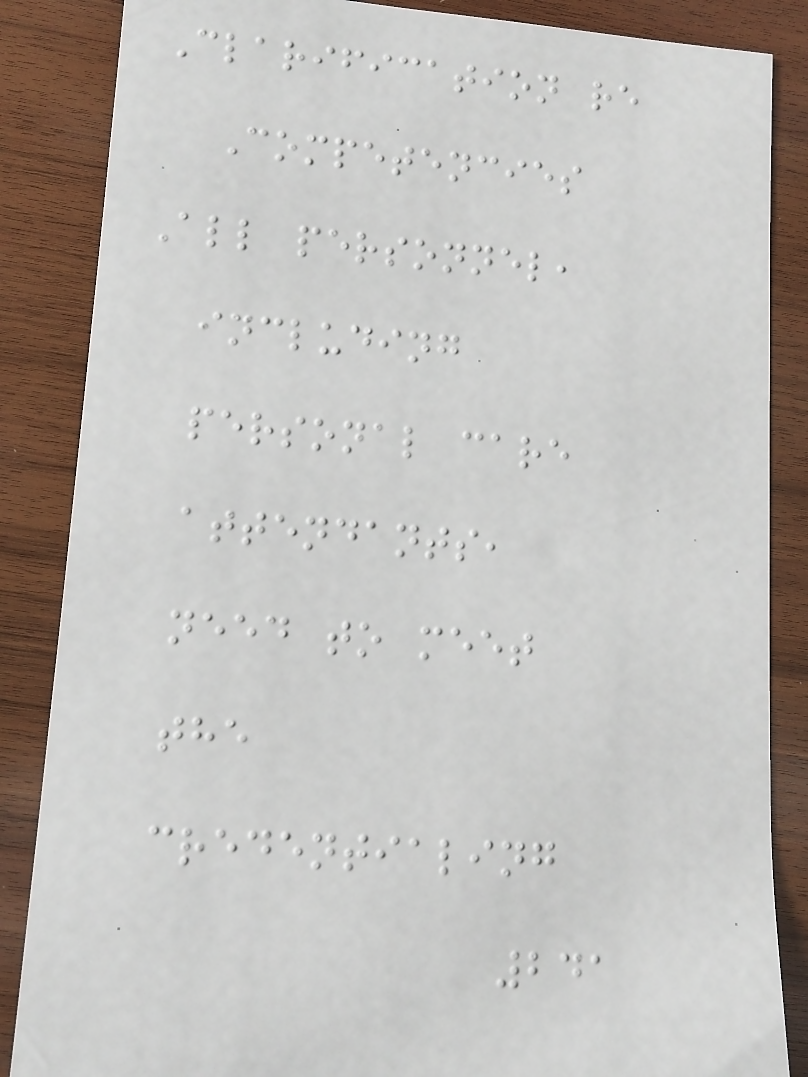Clarification re
Competencies
All personnel,
including
personal care
attendants,
need to meet
the
credentialing
241
